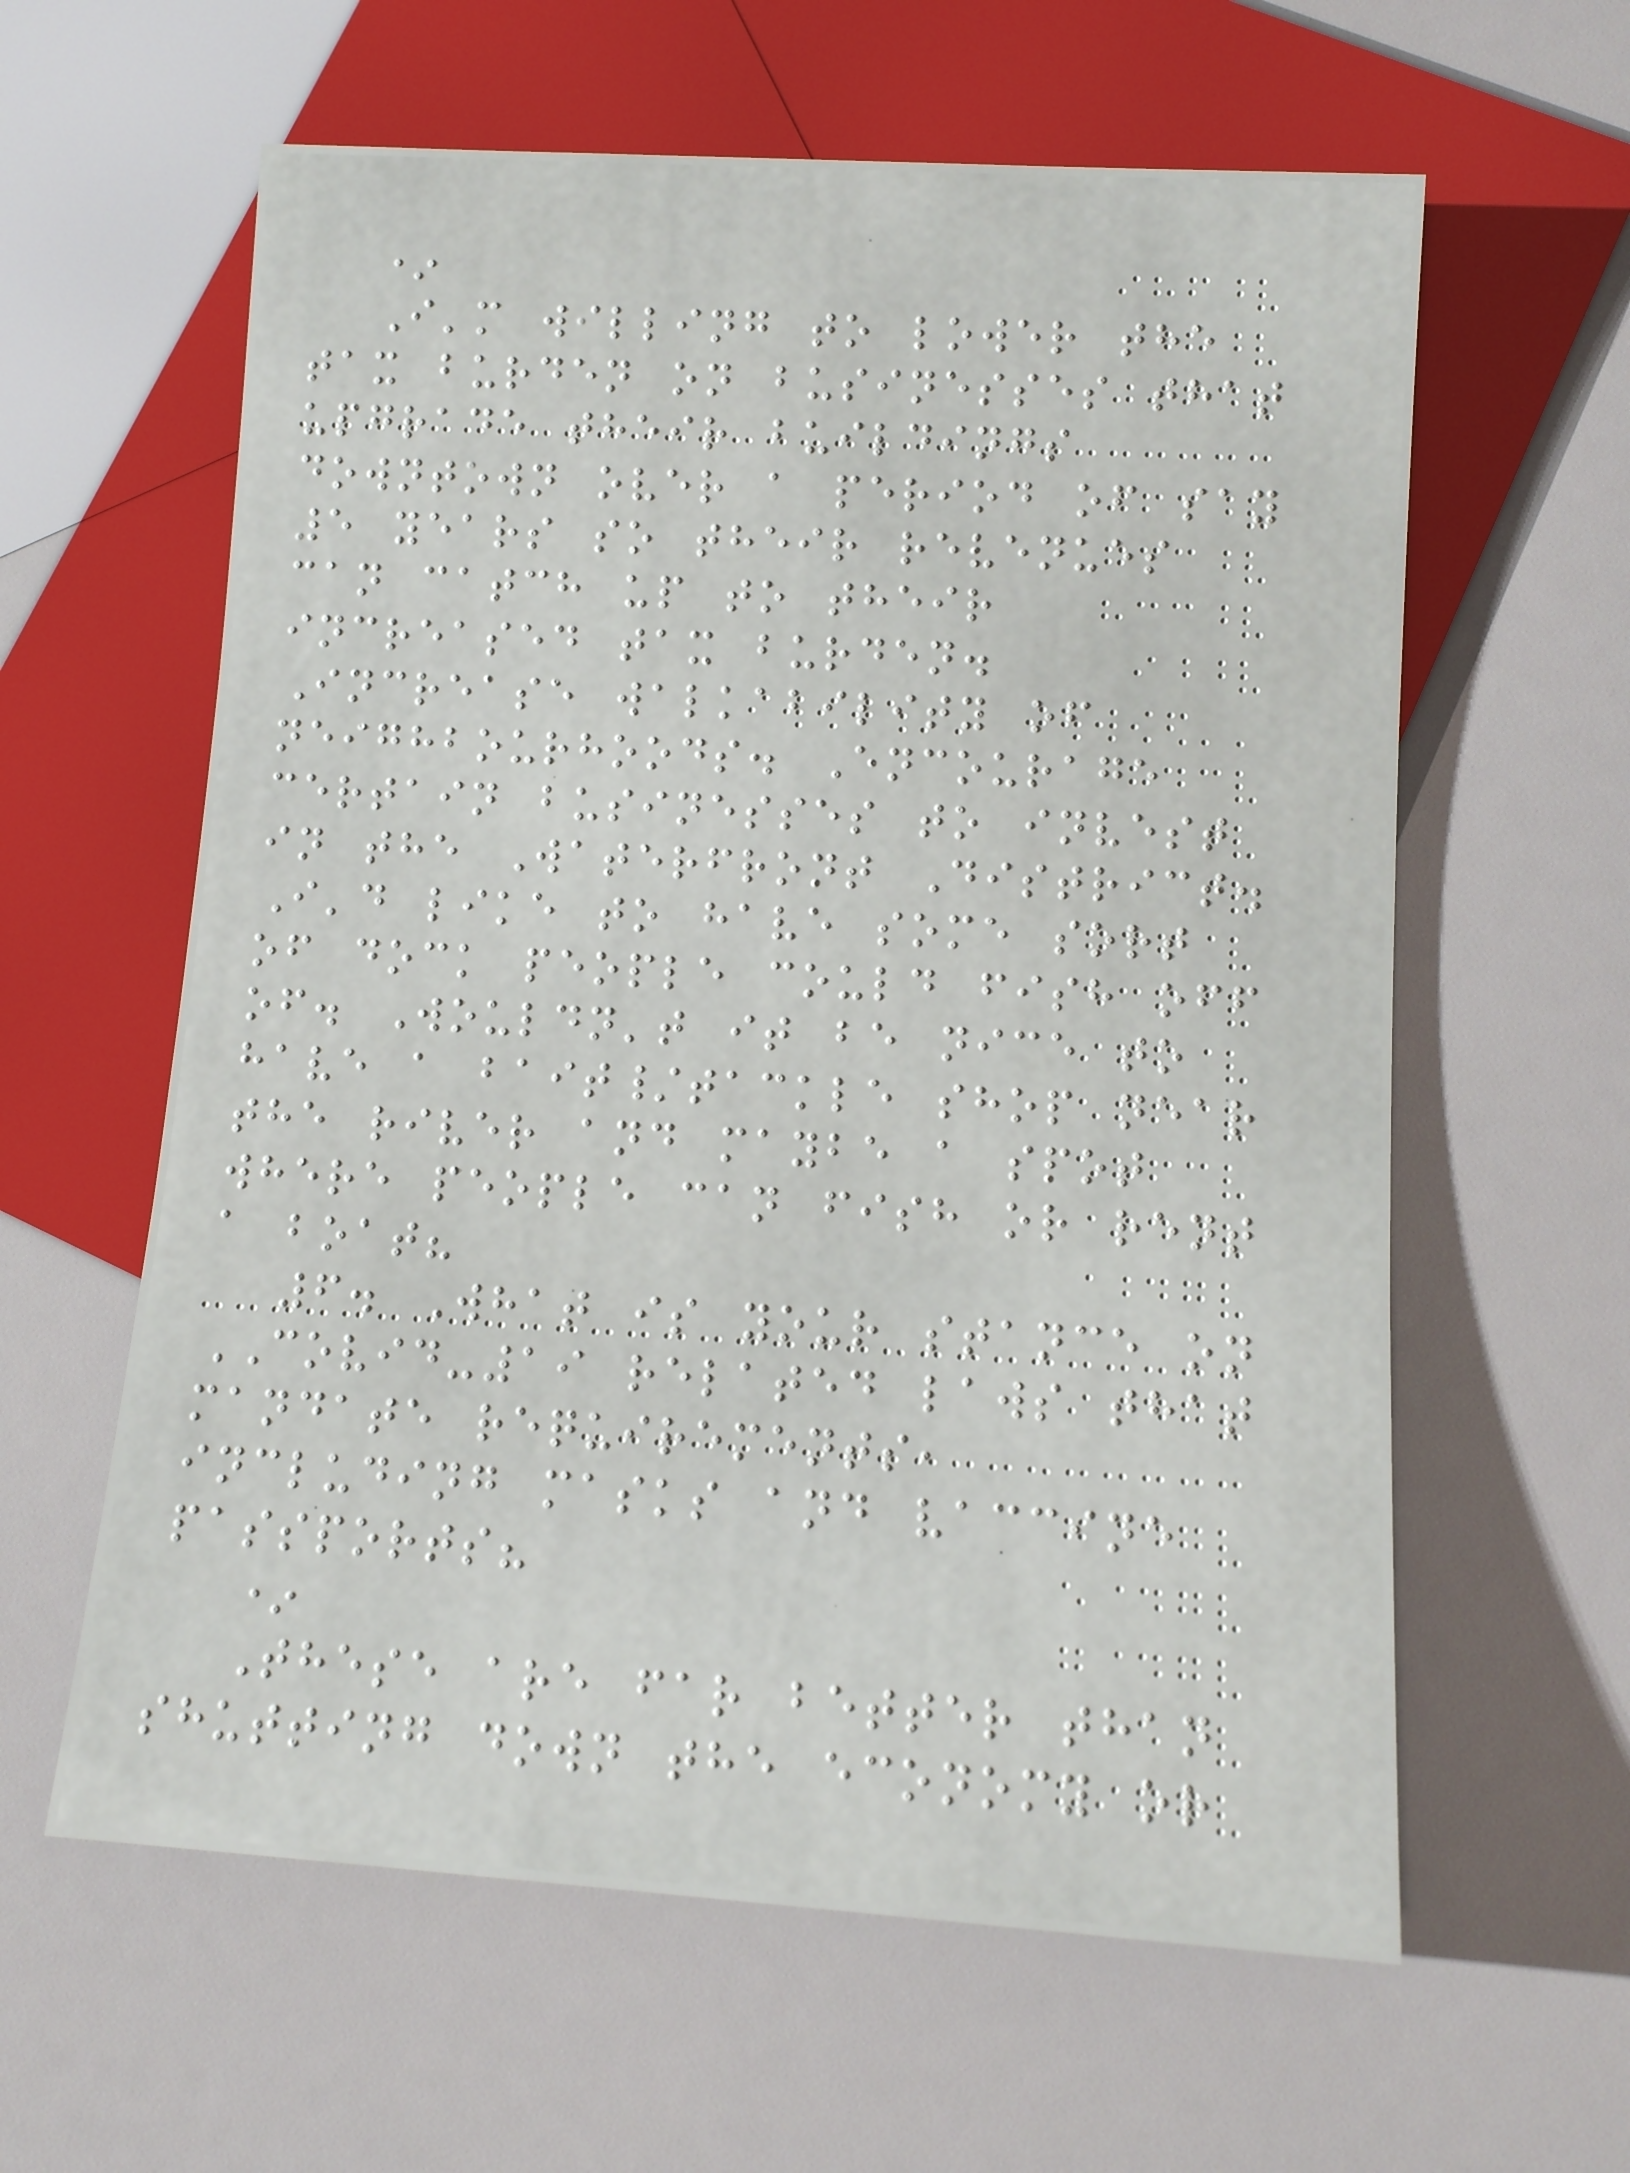*
I'm willing to lower the
tax burden on businesses that
upgrade their buildings
downtown over a period of say
5 years so their revenues
can catch up to their
increased tax burden.
Increase walkability of
neighbourhoods. Encourage
certain businesses to invest
in the Waterfront District.
I'd like to have some sort
of dock people could fish off
of. Wouldn't it be nice to
have a bait/tackle shop near
the river and maybe a spot
where people can fish or rent
a boat?
6. What is your stance on
COVID-19 related laws that
mandate requirements,
including masks and vaccine
passports?
*
These are far better than
shutting down the economy or
